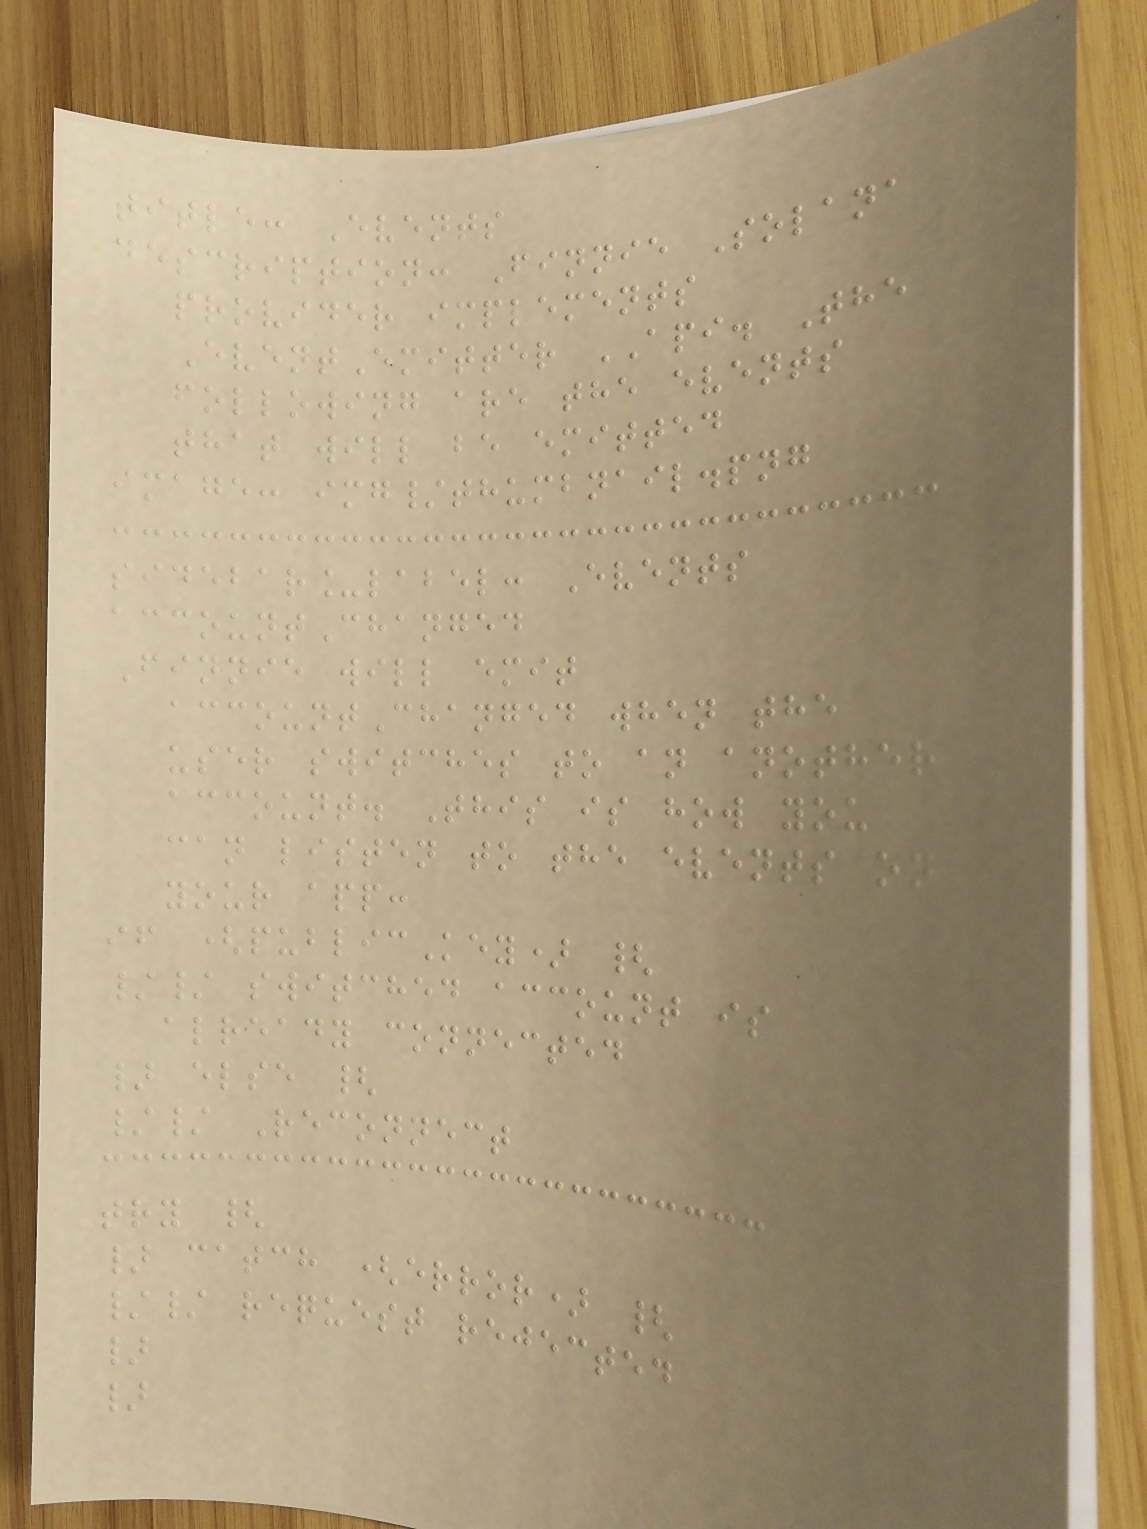title: Events
description: Finnie Solana
provider implements
EventEmitter API. The
following are the events
that will be emitted
image: img/thumbnail.png
sidebar_label: Events
accountChanged
Finnie will emit
accountChanged when the
user switches to an another
account. This is how you
can listen to the events on
your app:
if (publicKey) {
// switched account is
already connected
} else {
// Reconnect
try {
} catch (error) {
// request rejected
}
}
